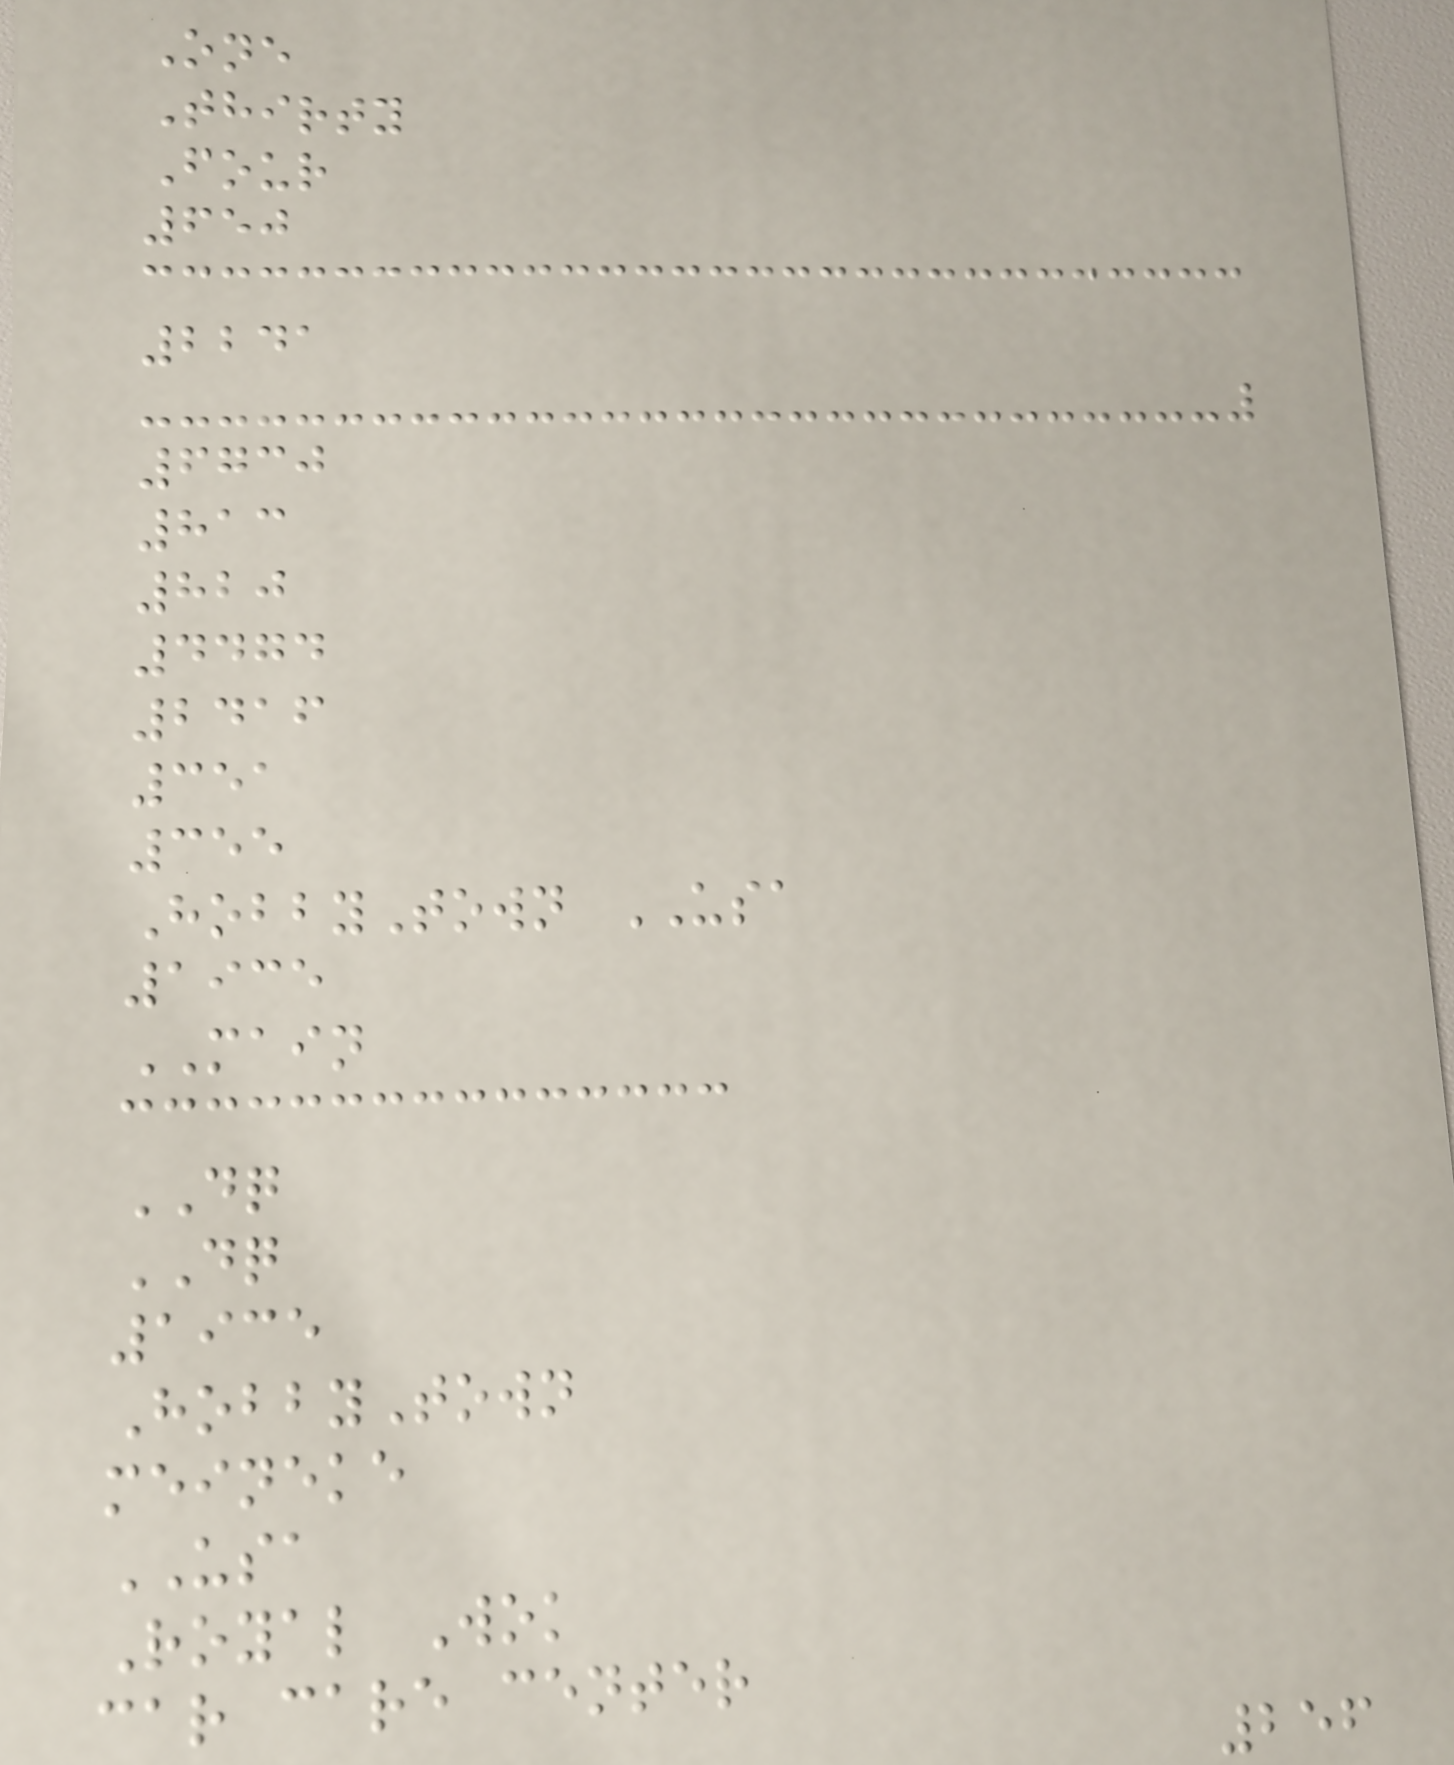One
Thirty
Four
650
2241
6730
813
820
4474
2416
351
355
HobbyTown USA
1935
MAIN
DQ
DQ
1935
HobbyTown
meineke
USA
Royal Wok
car care center
256
